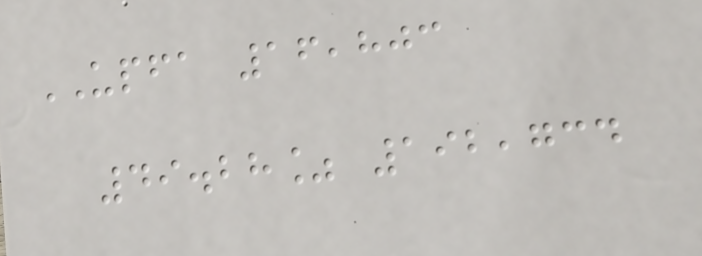UPFA 16,803
49.28% 192,734
